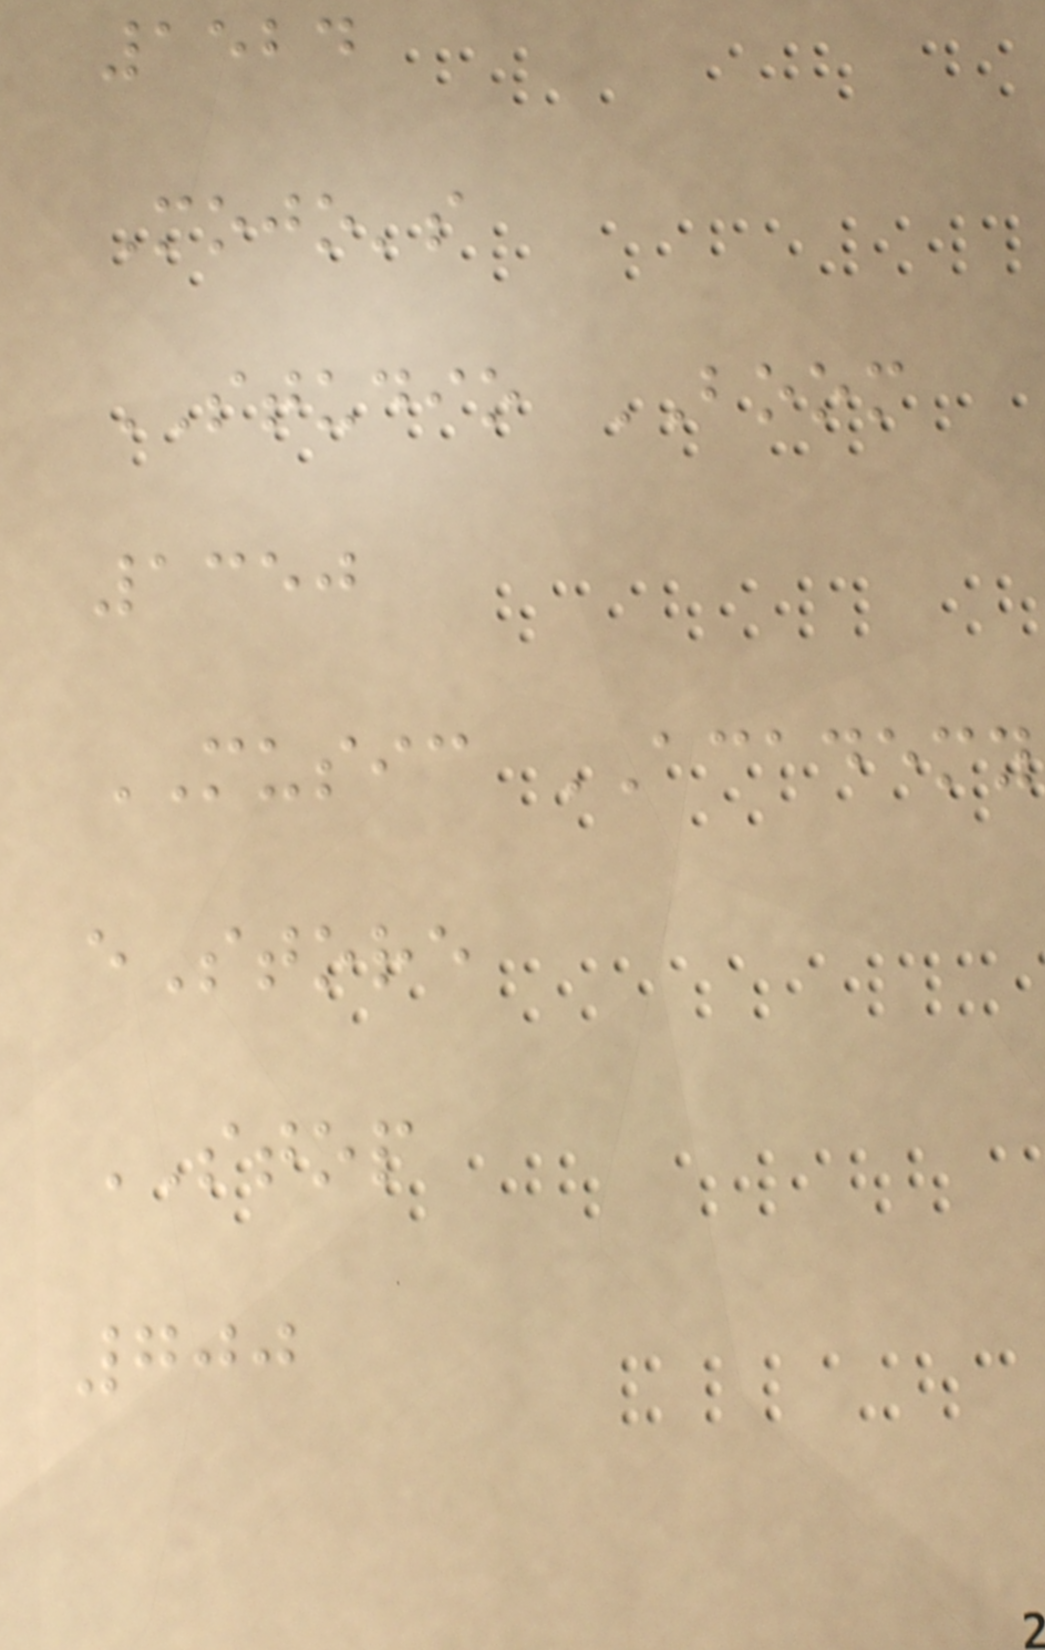1524
Mojo's
STUDIO BOOM
1350
MUSIC ACADEMY
eStore
STOP
700
